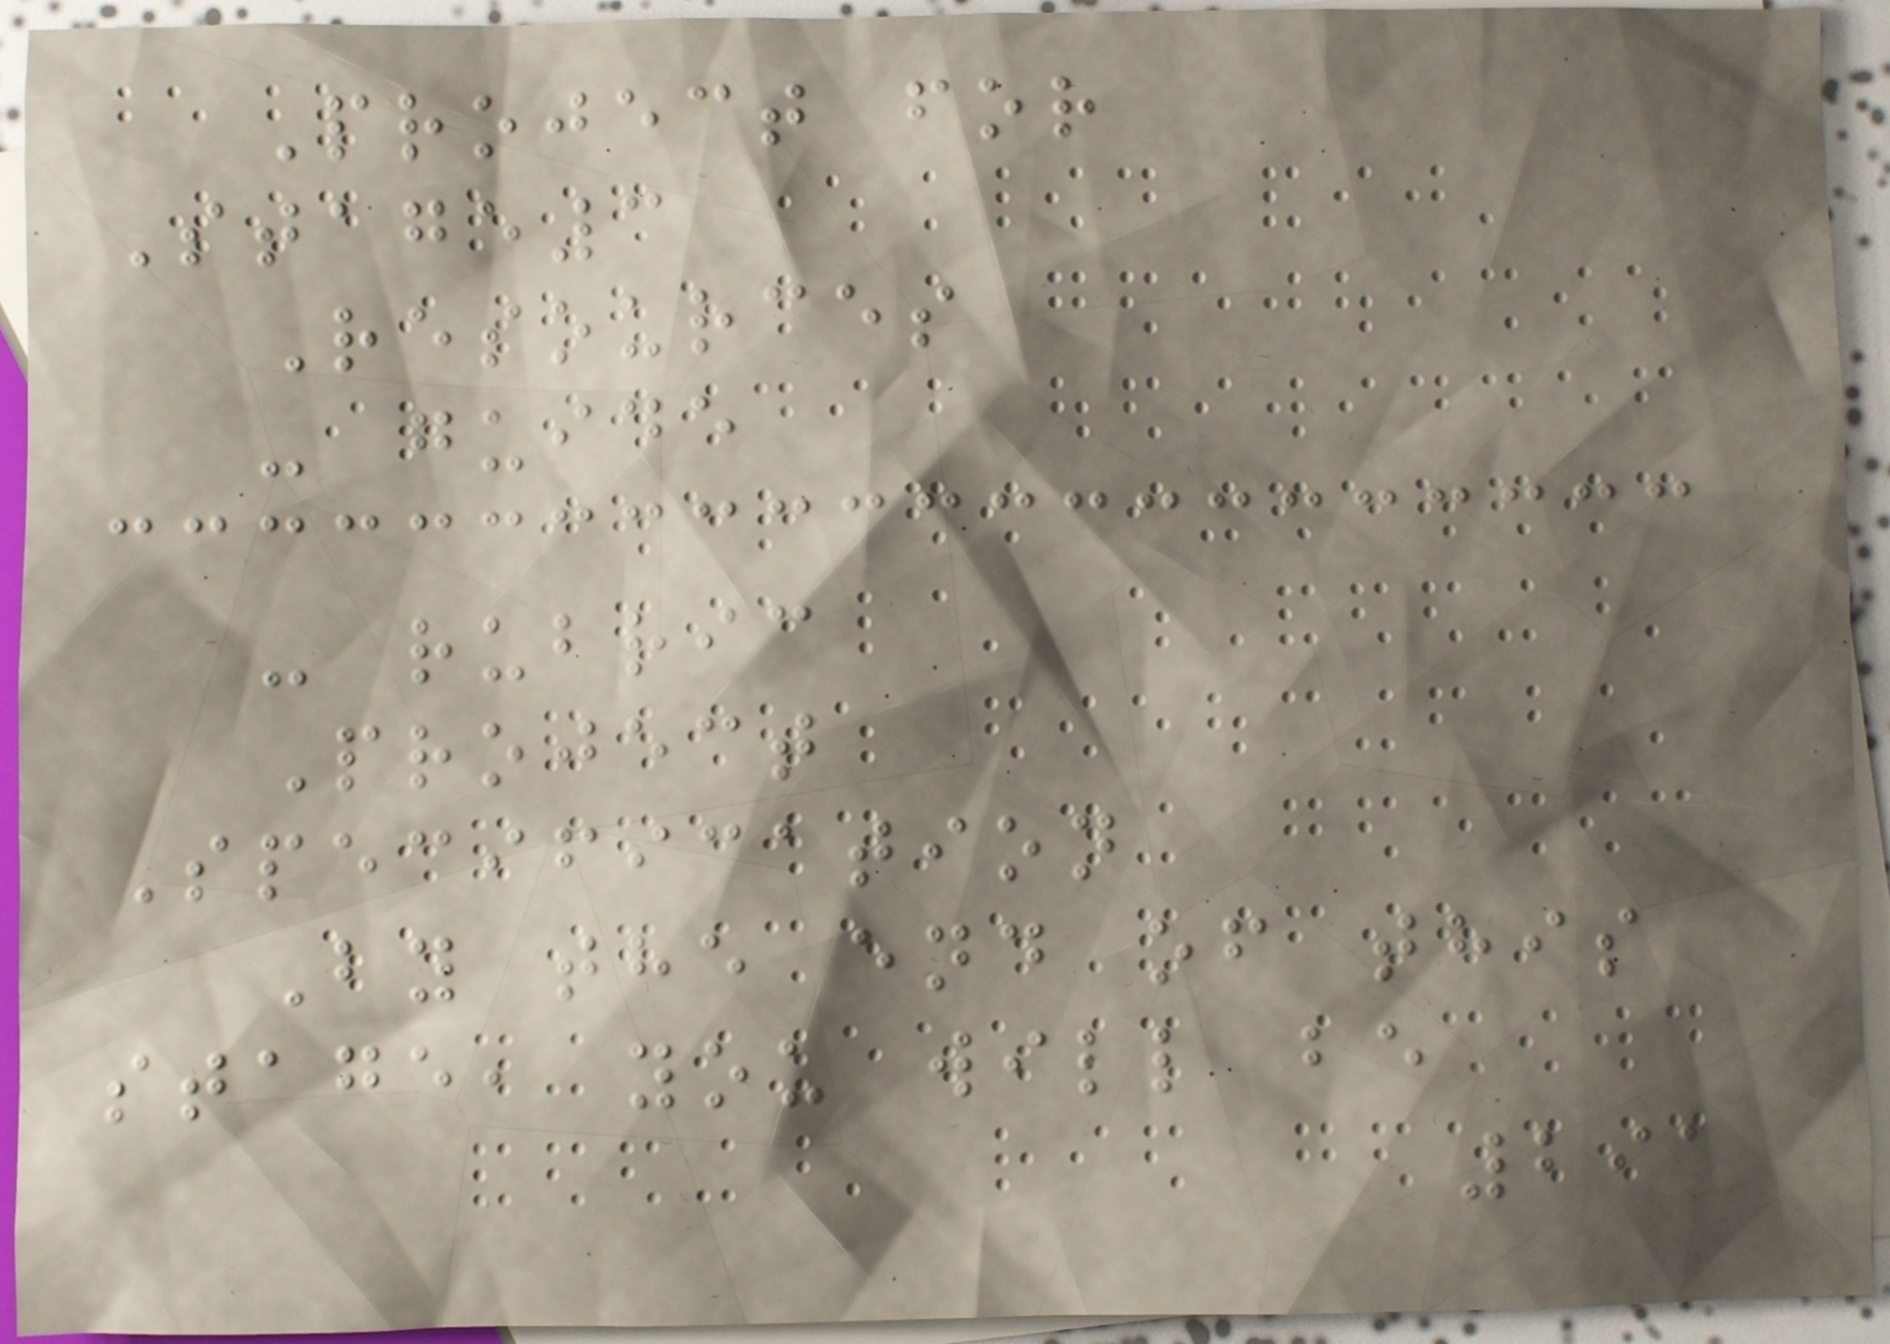Project for
Stage3
Resources
- guide
- rubric
Project
Specification
By the end of this
stage, you will be
291
